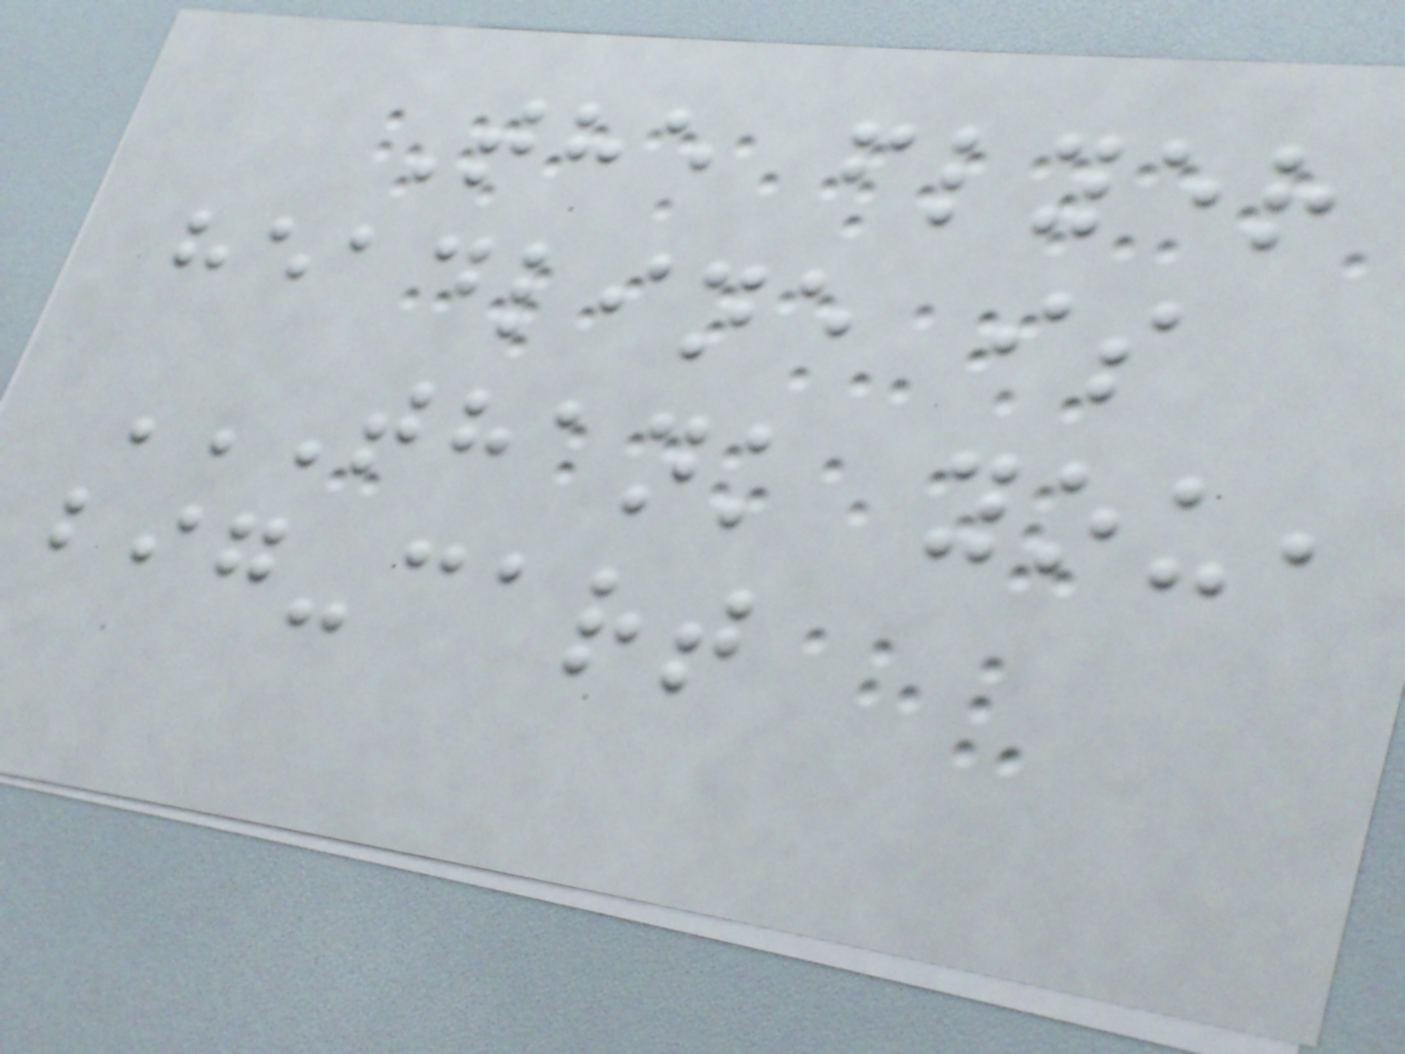The flyer
headline is
THANK YOU,
BIG-CART
